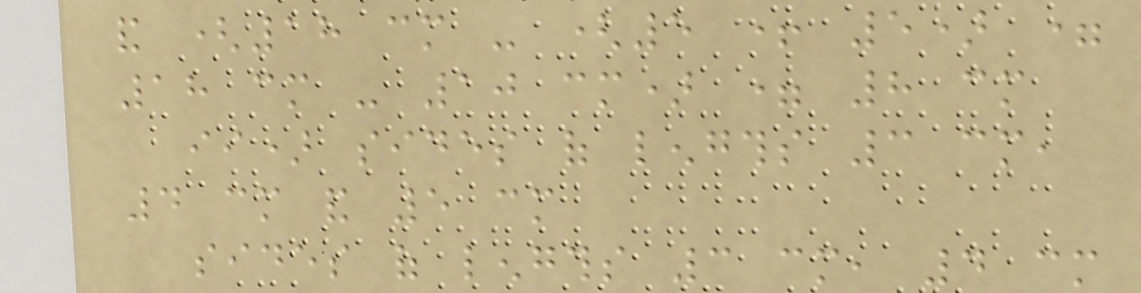and (18 cm - (5 + 5) =
18 cm - 10 cm) = 8 cm
ii) sides of lengths 3 cm,
4 cm and 5 cm
sides of lengths 3 cm, 4 cm
